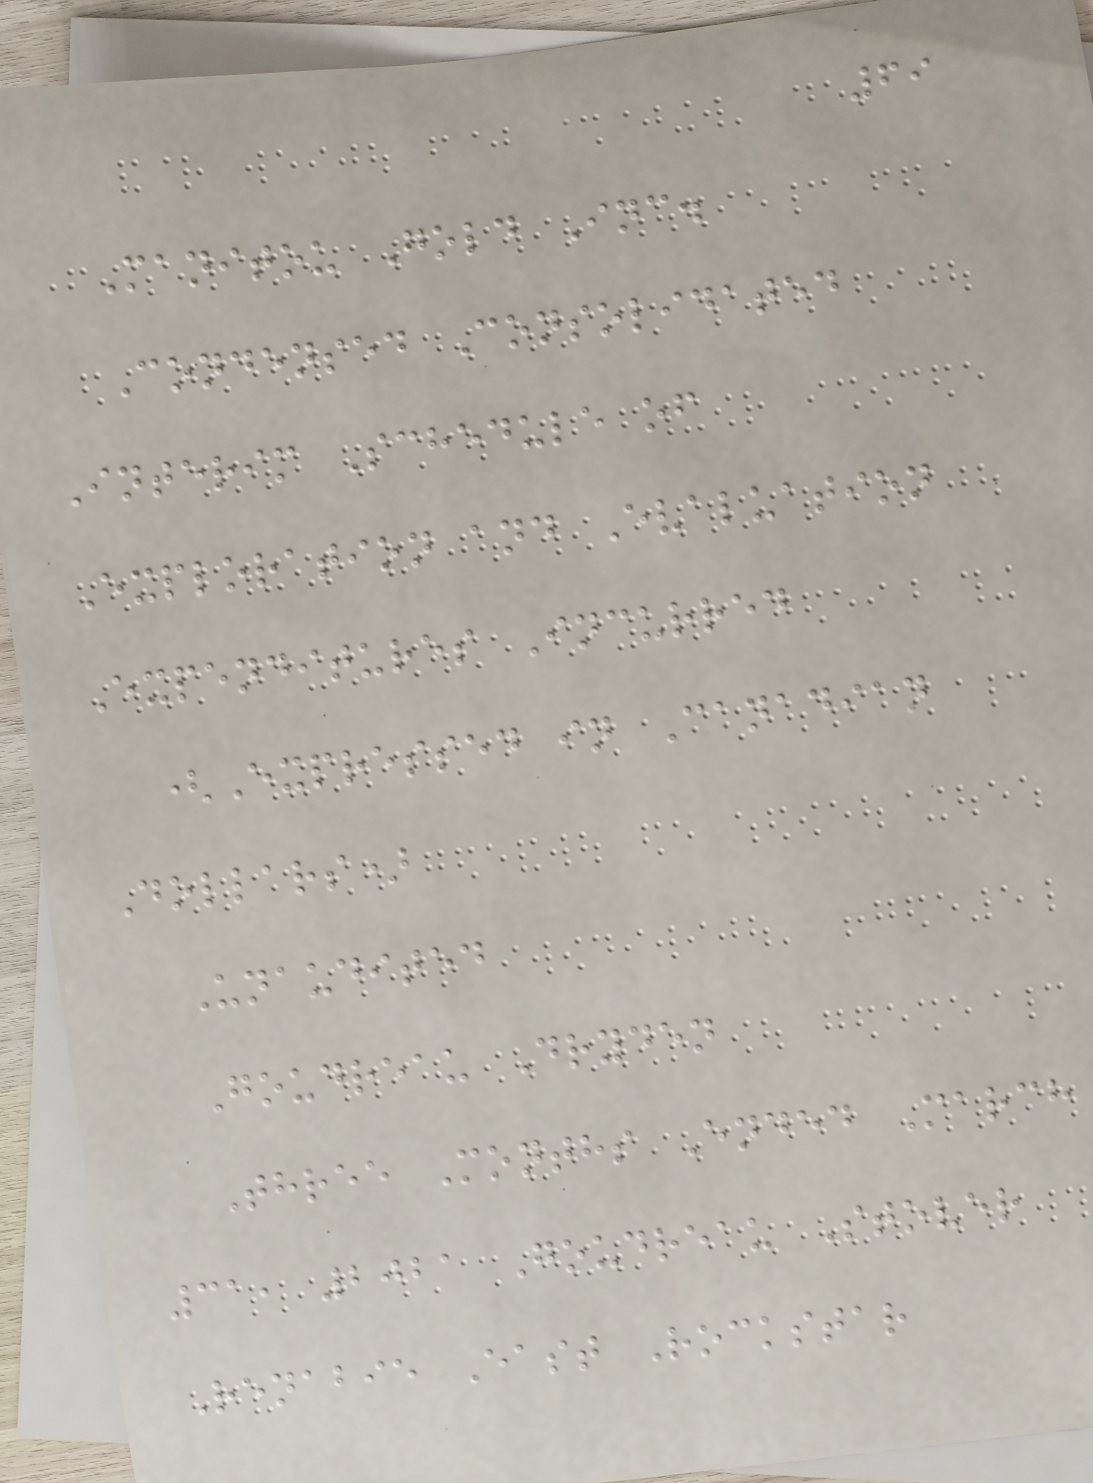69
Manitou Gold Inc.
Condensed Consolidated
Interim Schedule of
Exploration and Evaluation
Expenditures Incurred
(Expressed in Canadian
Dollars)
Unaudited
Goudreau Dryden
Three Months Ended March
31, 2021 Goudreau Stover
Renabie East Rockstar
